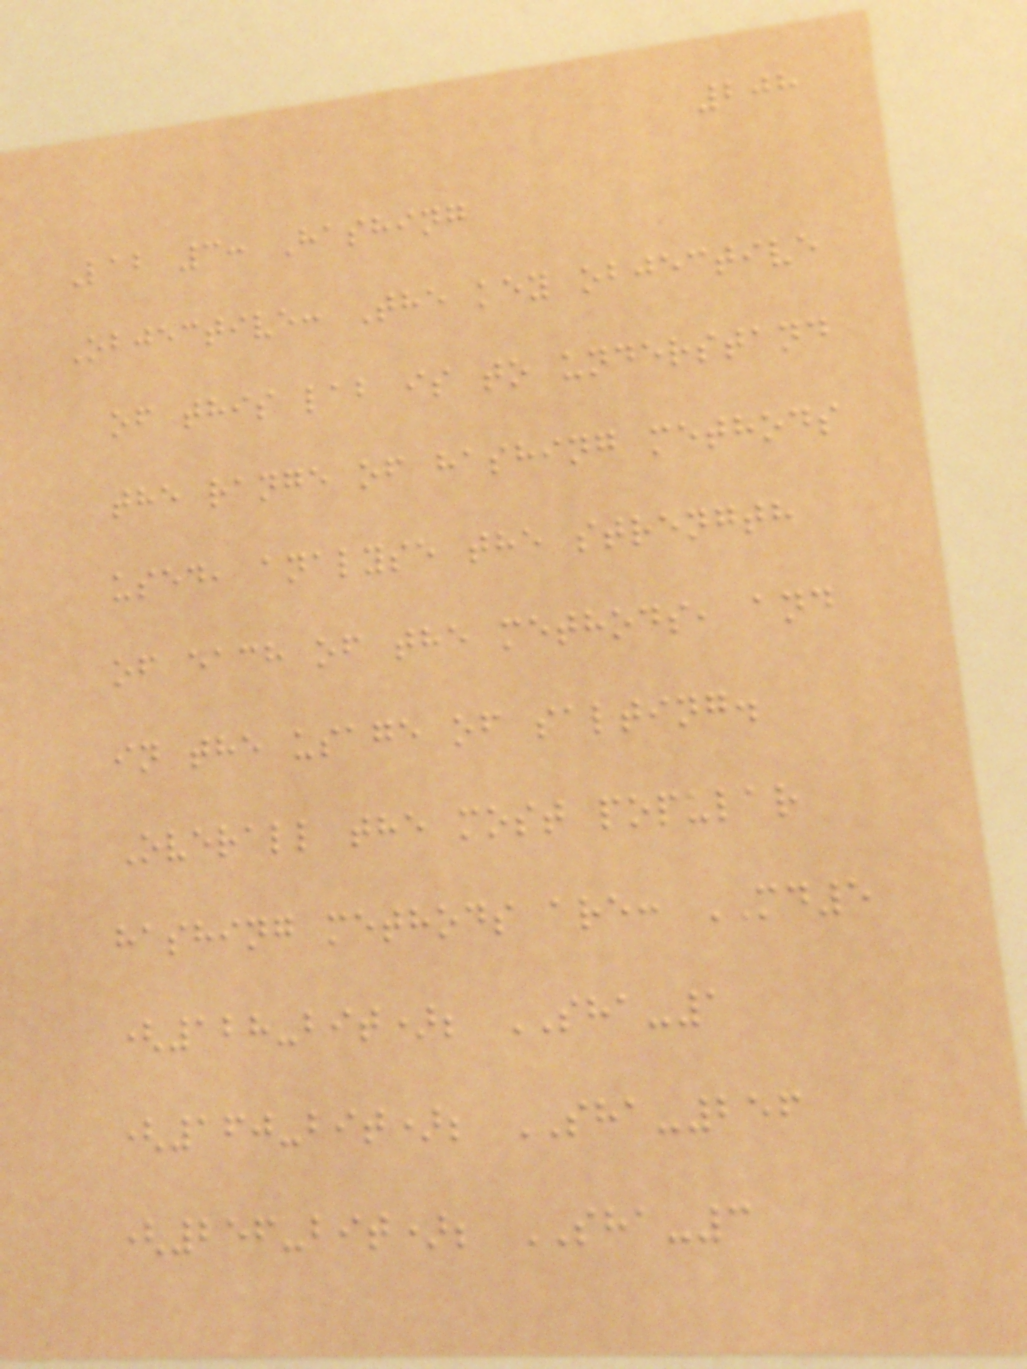208
Lab 3: Hashing
Objective: The key objective
of this lab is to understand
the range of hashing methods
used, analyse the strength
of each of the methods, and
in the usage of salting.
Overall the most popular
hashing methods are: MD5
(128-bit); SHA-1
(160-bit); SHA-256
(256-bit); SHA-3
